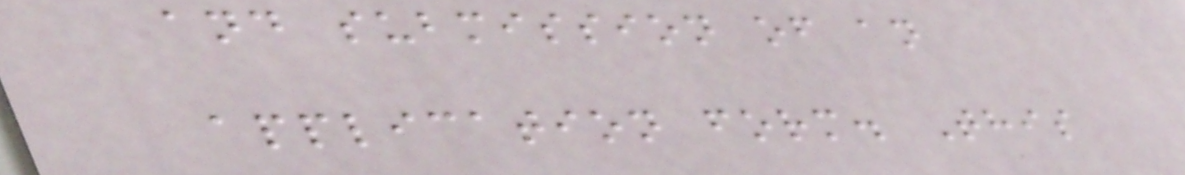and submission of an
application form. This
